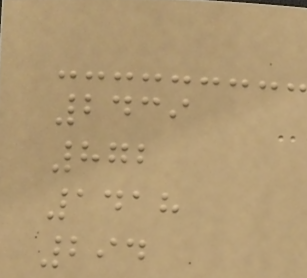2439
872
1418
294
